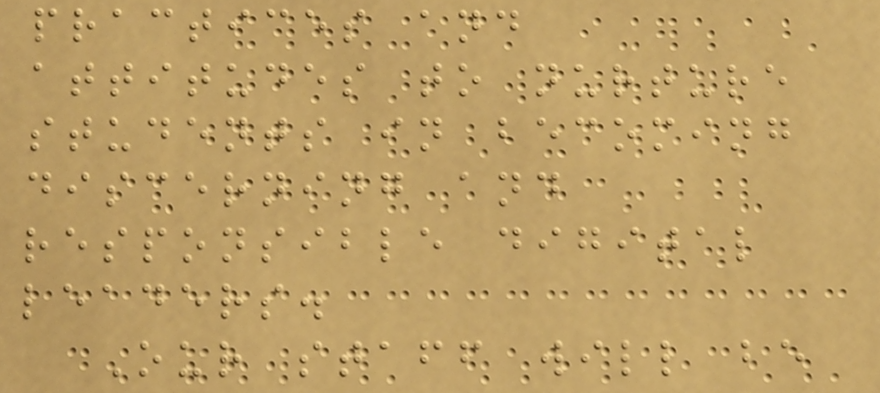practices and
attitudes to nurture
students in becoming
discerning and
responsible digital
leaders.
Our staff will be
